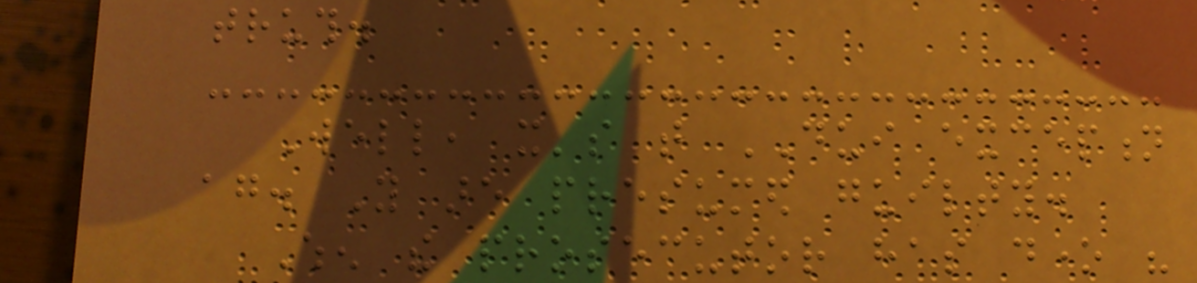truth.
Well, it's that DUI exception
again. You are presumed guilty.
When the prosecutor has done his
